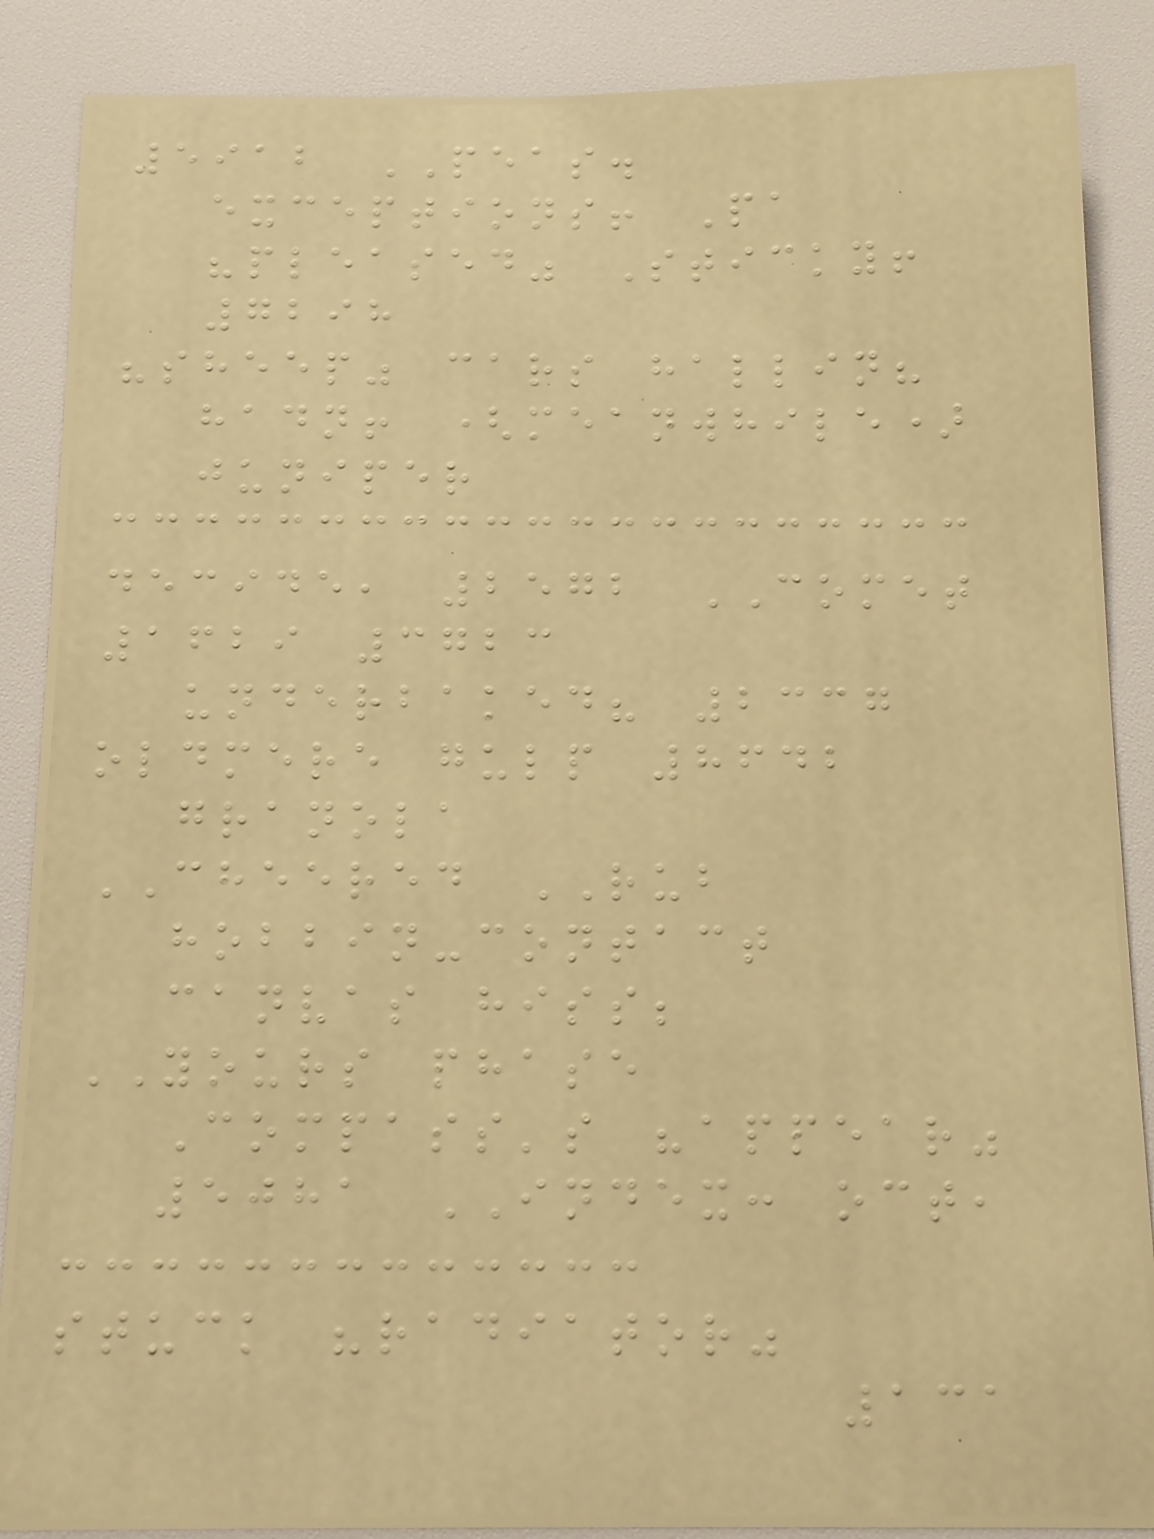5912 PEAS.
exceptions! Pa
"pleased" Sticky!
7298
"sheep" cars hallin?
hadn! (meanwhile)
juniper
decide, 2572 COMET
1629 3723
underbaked? 2337
oldmere gulp 8642
granola
CHEERED RUB
hobbin-contact
canvas hiss;
YOURS phase
Compass's "appear"
5081 INDEX: oct,
stuck "radiator"
131
